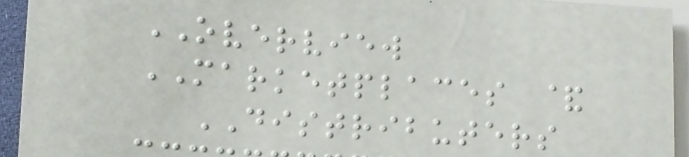OVERVIEW
MARKETPLACES &
DISTRIBUTERS
